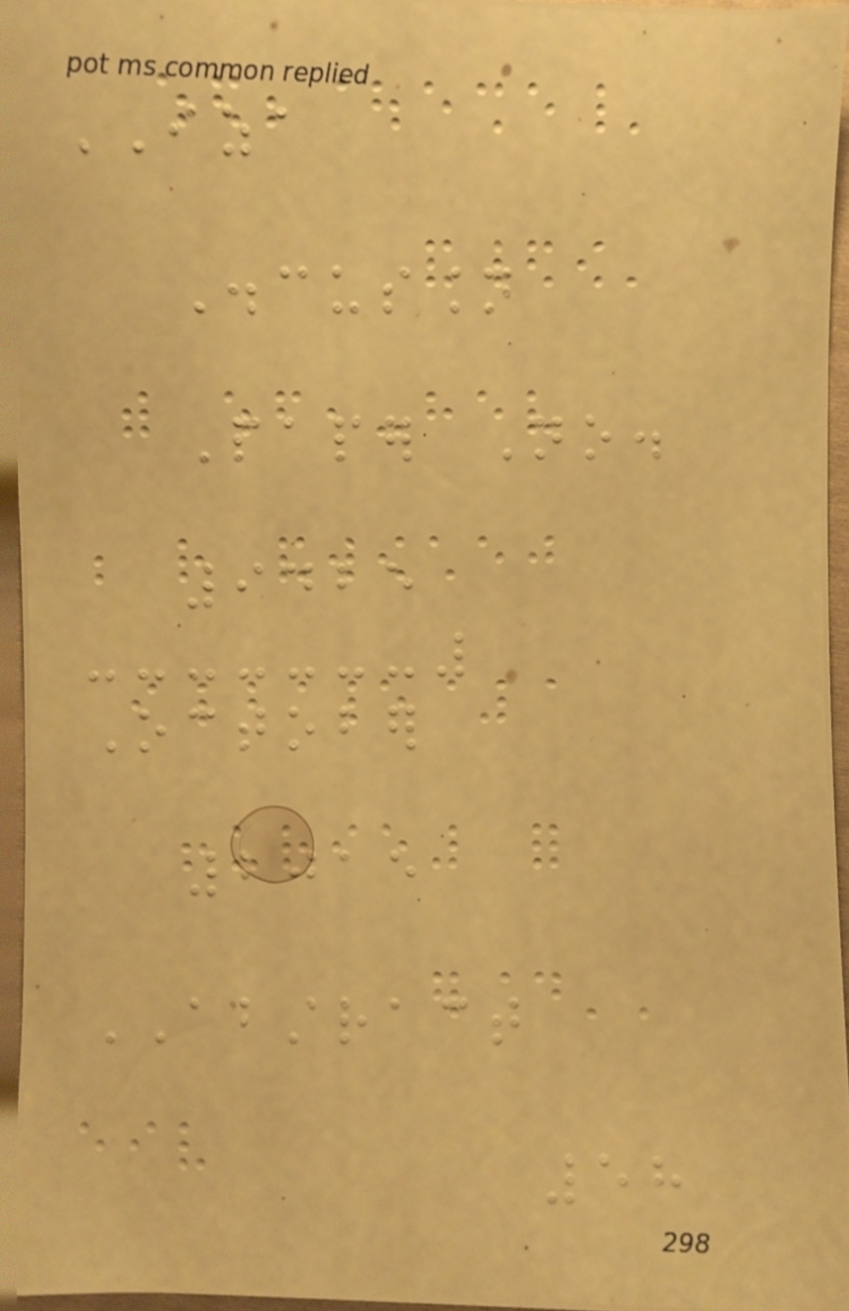IZA
Discussion
Paper No.
9425
October
2015
ABSTRACT
58
